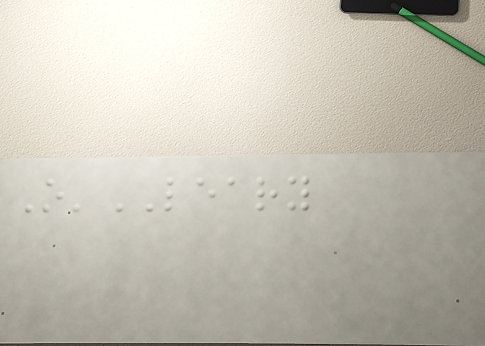O'LEARY
